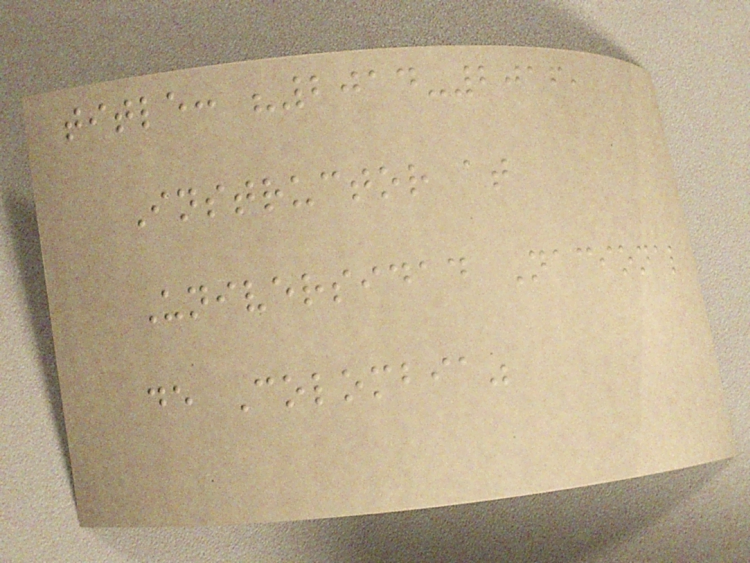title: "2014-2016,
Instructor at
Universidad Nacional
de Colombia"
